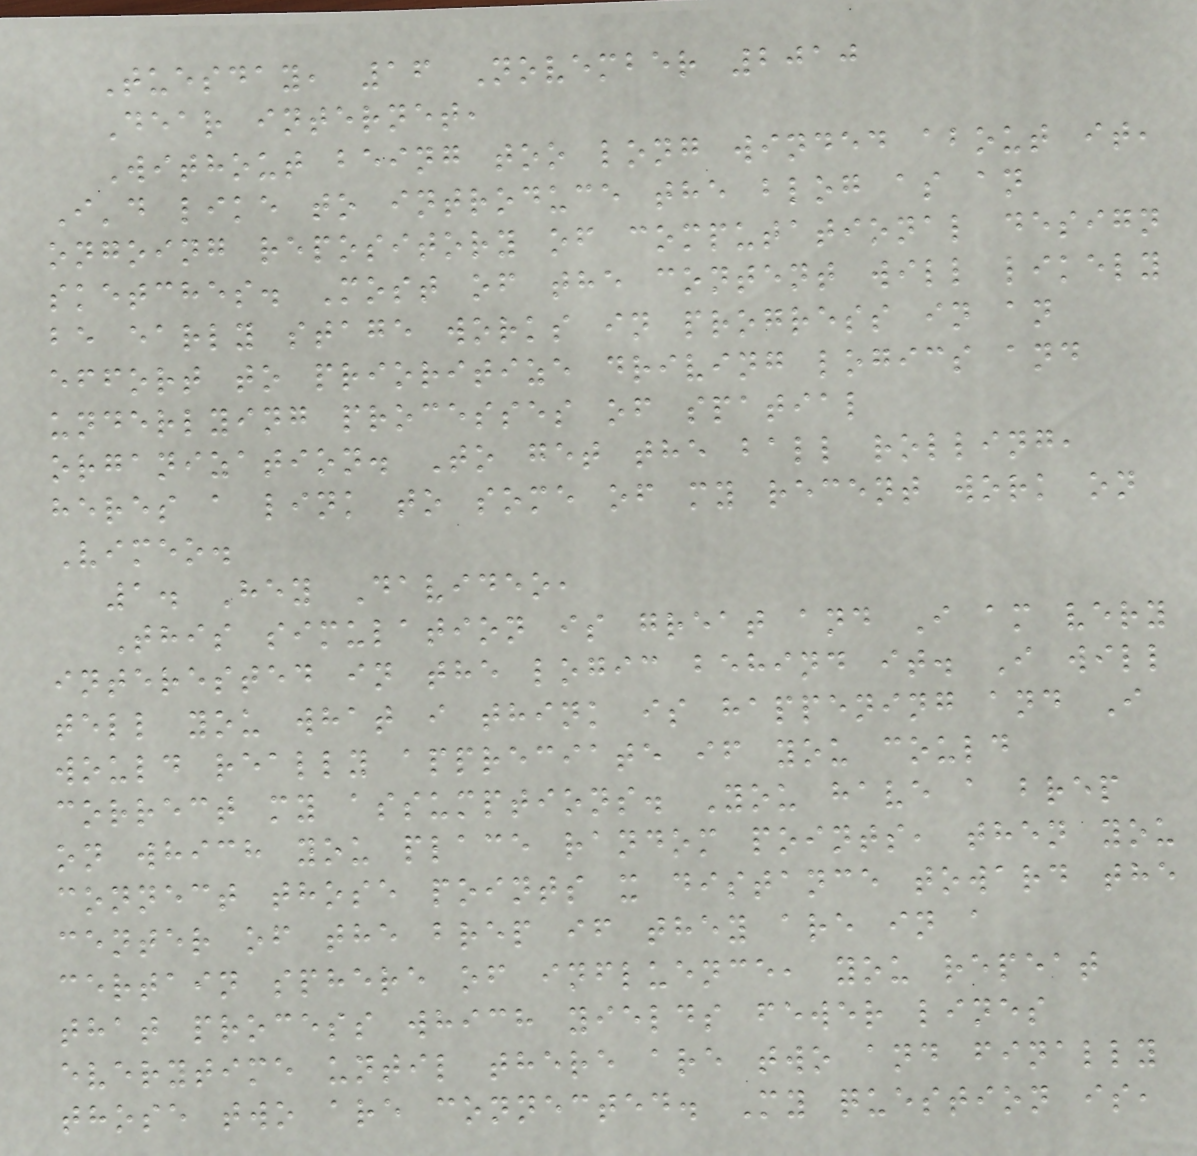Tuesday, 16 November 2010
Dear internet,
Without being too long winded about it,
I'd like to introduce the blog as an
ongoing repository of computational design
sketches. Most of the content will likely
be early stage works in progress in an
effort to prioritize driving logics and
underlying processes of spatial
organization. To get the ball rolling,
heres a link to some of my recent work on
Vimeo.
1. Hey Davideo,
This simulation is great and I am very
interested in the logic behind it. I will
tell you what i think is happening and I
would really appreciate if you could
correct my assumptions. You have a brep
on which you place random points, then you
connect those points x distance toward the
center of the brep if they are in a
certain sphere of influence, you repeat
that process which yields fewer lines
everytime until there are two and finally
those two are connected. My question is,
